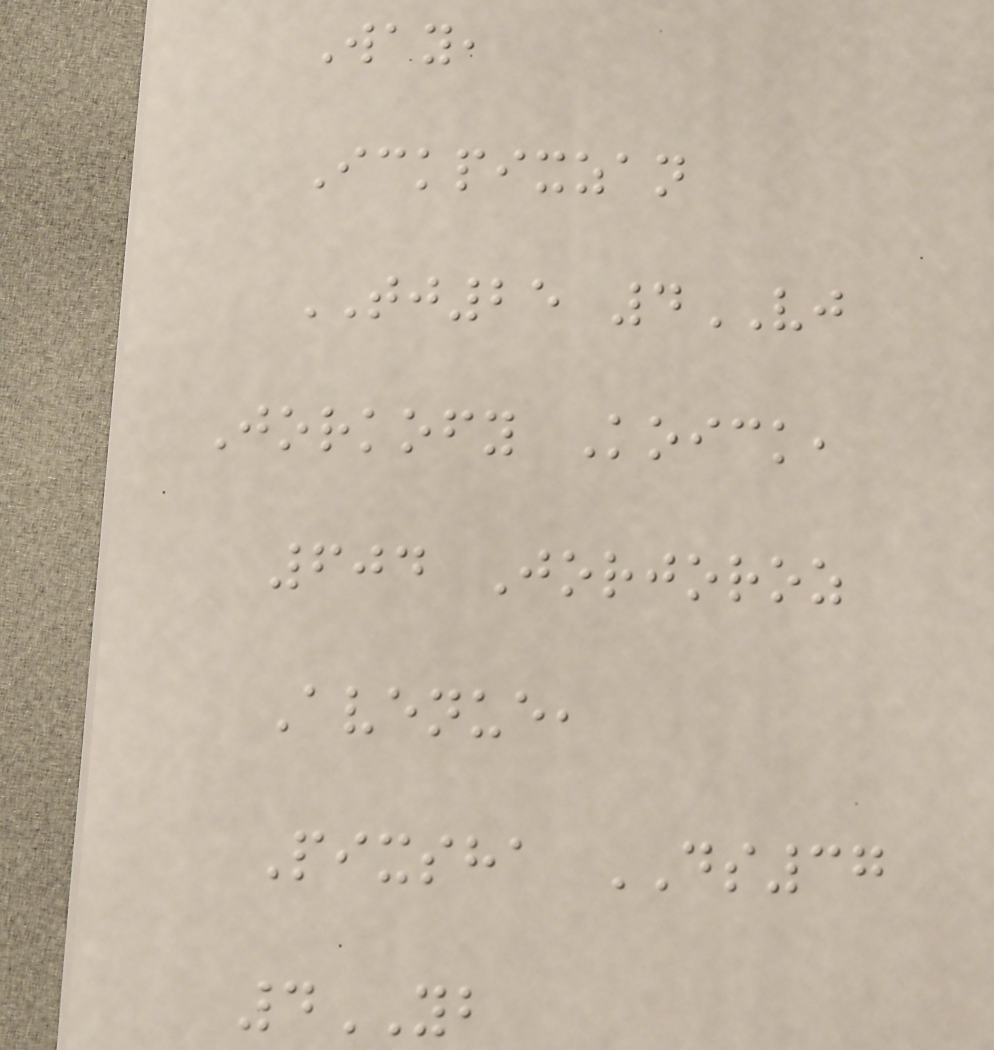Way,
Ickpixzan
TJ25 4VJ
Jorkofy Koick,
604 Jorjoroz
Avenue,
Pixsha DS37
4YB
